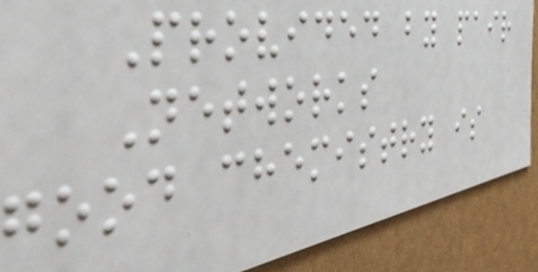Provided by pair
Networks
good chemistry is
